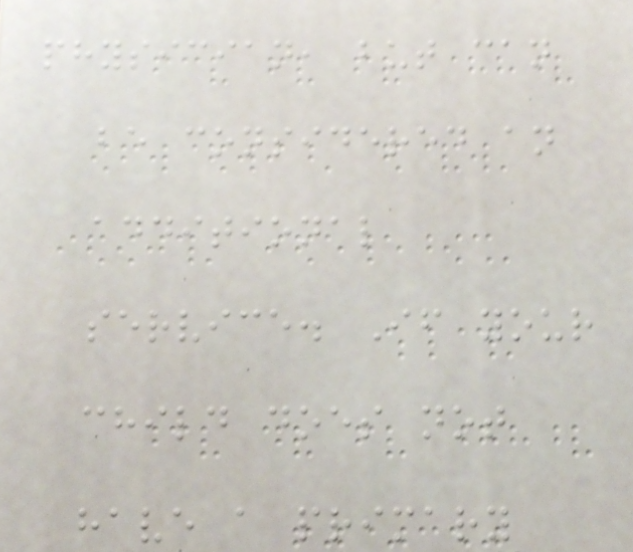physician, but can
be considered an
additional
service. If your
child does not
have a primary
